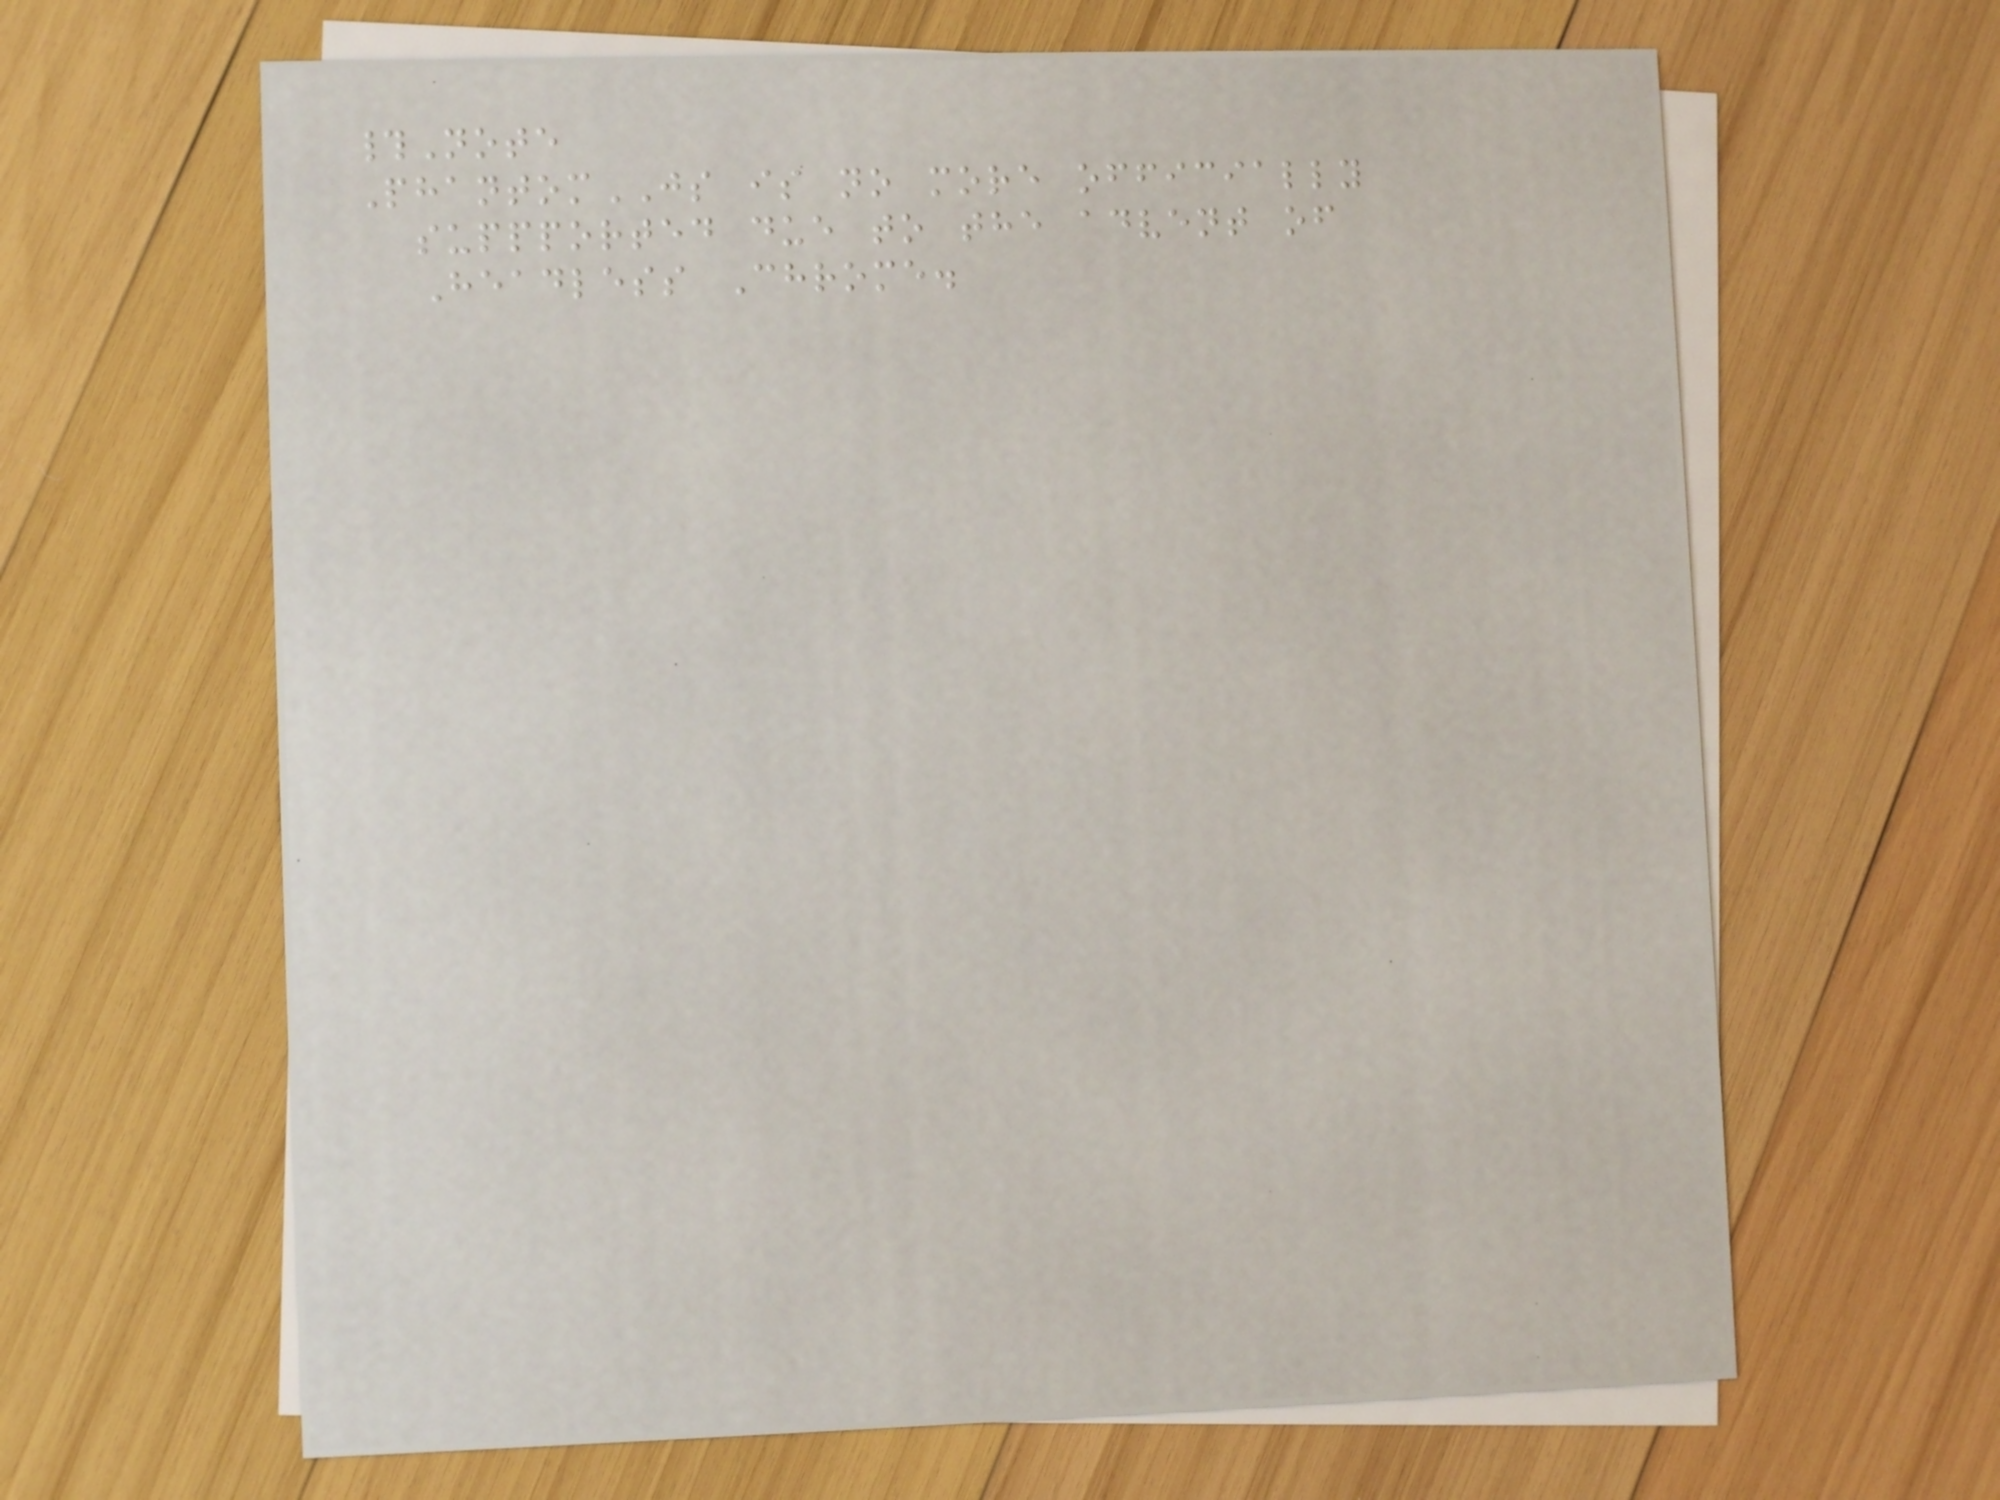#Note
PhantomJS is no more officially
suppported due to the advent of
Headless Chrome.
